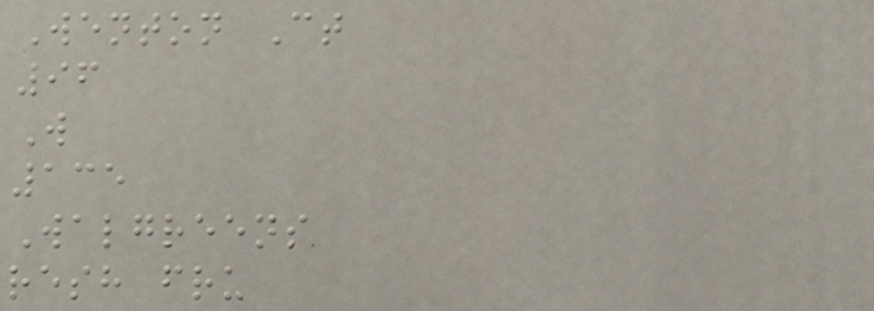Wenton Ct
96
W
135
Walgreens
resh fru
